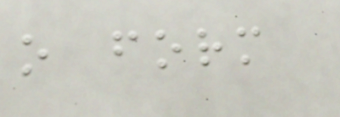o form
